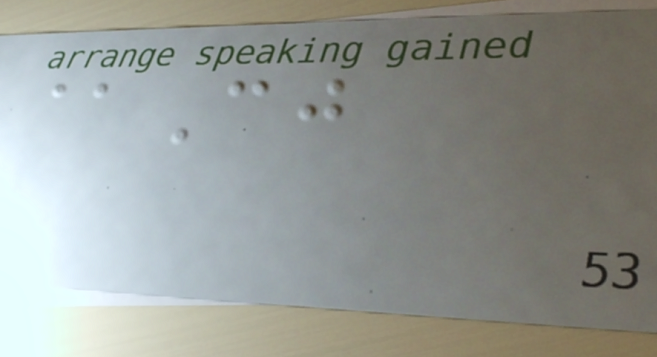@Cj
